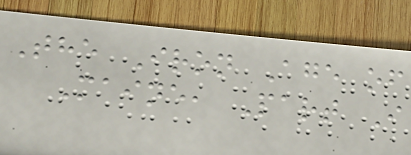The Iron Age of
Maine, Part I
